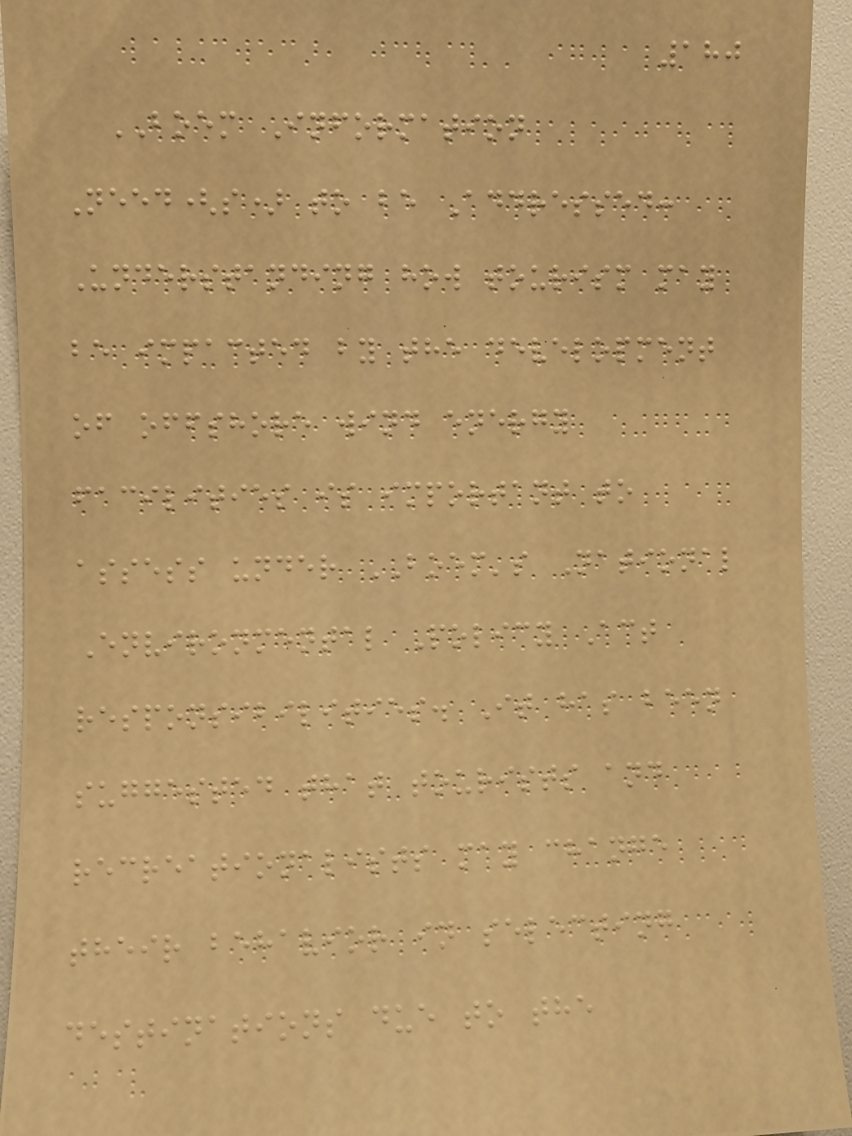180
BOEM Information
Need(s) to be Addressed:
Understanding how tourism may
be impacted by the development
of offshore wind energy
facilities is important to
assess under BOEM's National
Environmental Policy Act
responsibilities. It has been
suggested that tourists and
recreationalists may change
their behavior in selecting
destinations due to the
